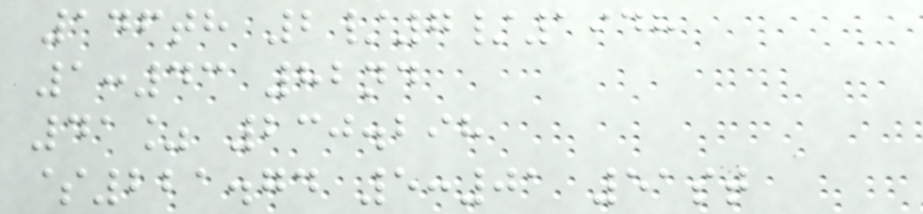146th 2/7/1948
1:43 82nd
41% 230.298
$221.74 5:01 51st
